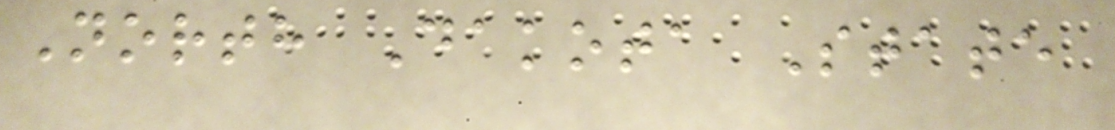North Dakota State
